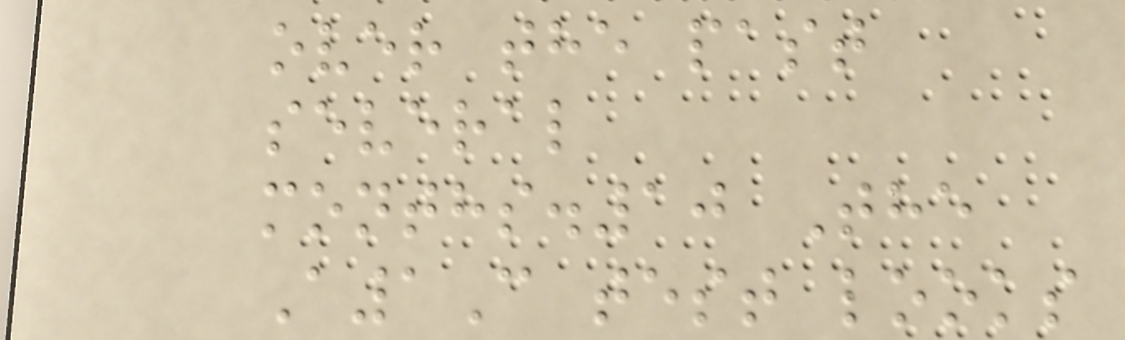over the past
several
months.10 The
A1C test looks
